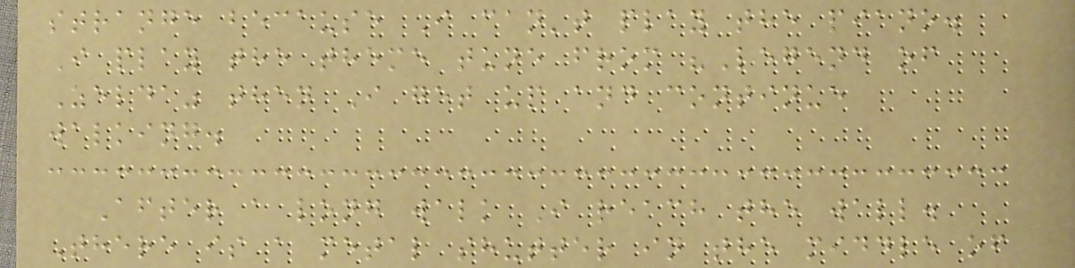strange because I can't play the piano.
I play the theme tune from "Legend of
Zelda" then I get up and continue
walking.
After a long walk I reach the wall.
There is a metal shutter in the middle of
